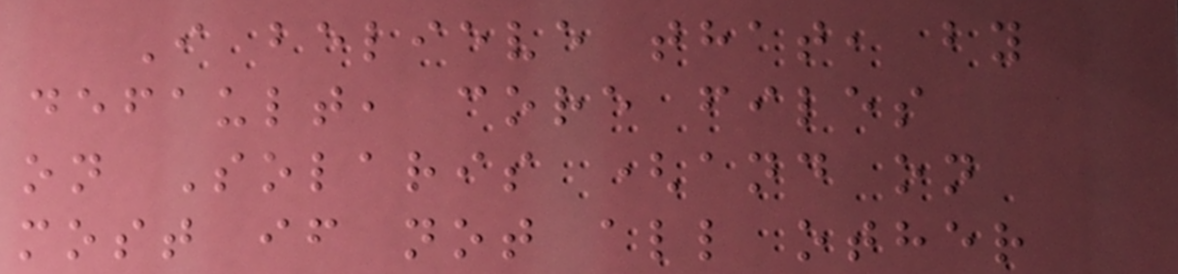I believe that, by
default, core files
on Solaris (and on
most if not all other
